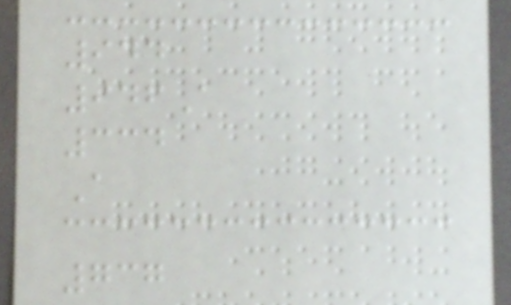944
946A
334
A
737
